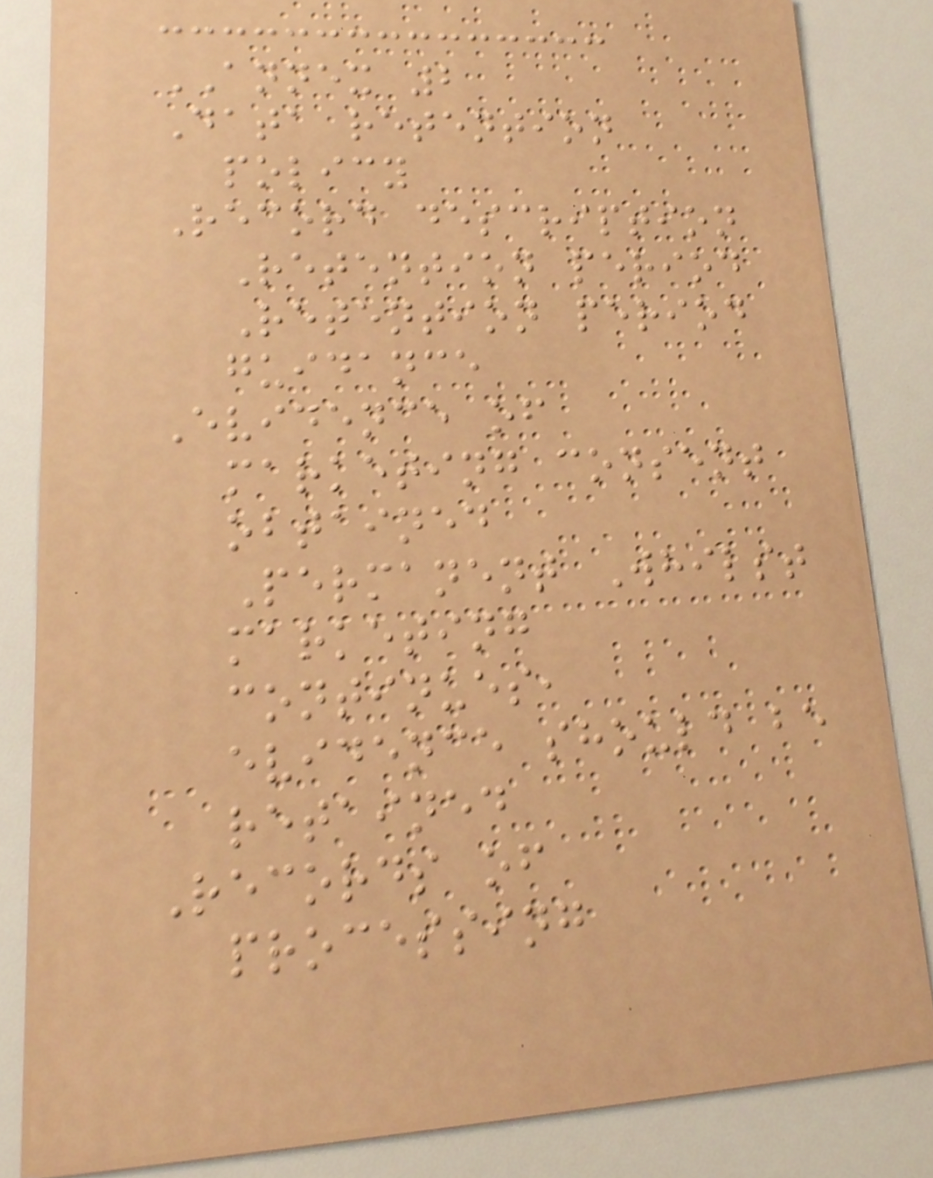ANNEX 2
Data retention
policy
Record description
Retention period
Retention period
guidance
Evidence of
marketing consent
obtained
Permanent Whilst
marketing
continues,
evidence should be
retained
Records of
processing
